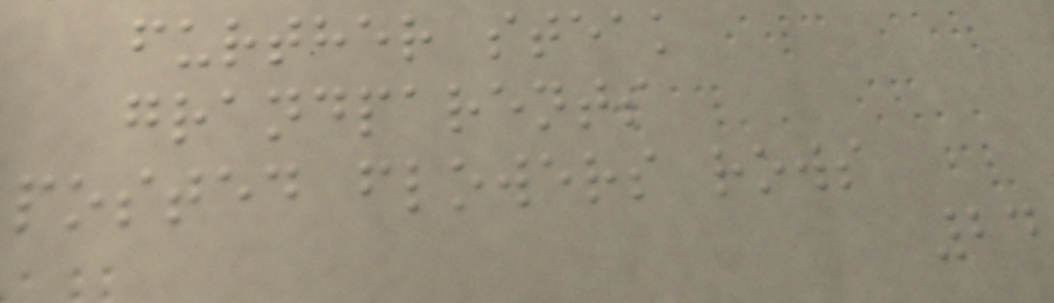further steak
grandparents
posted flowers rows
24
